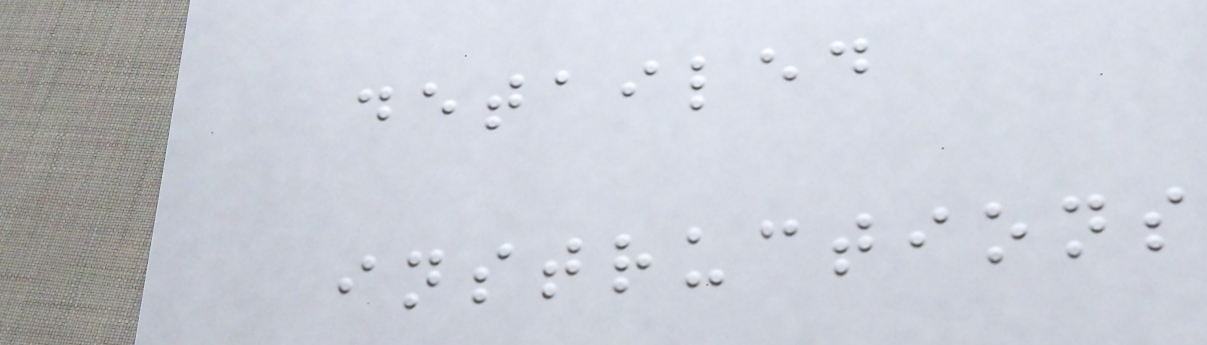detailed
instructions
